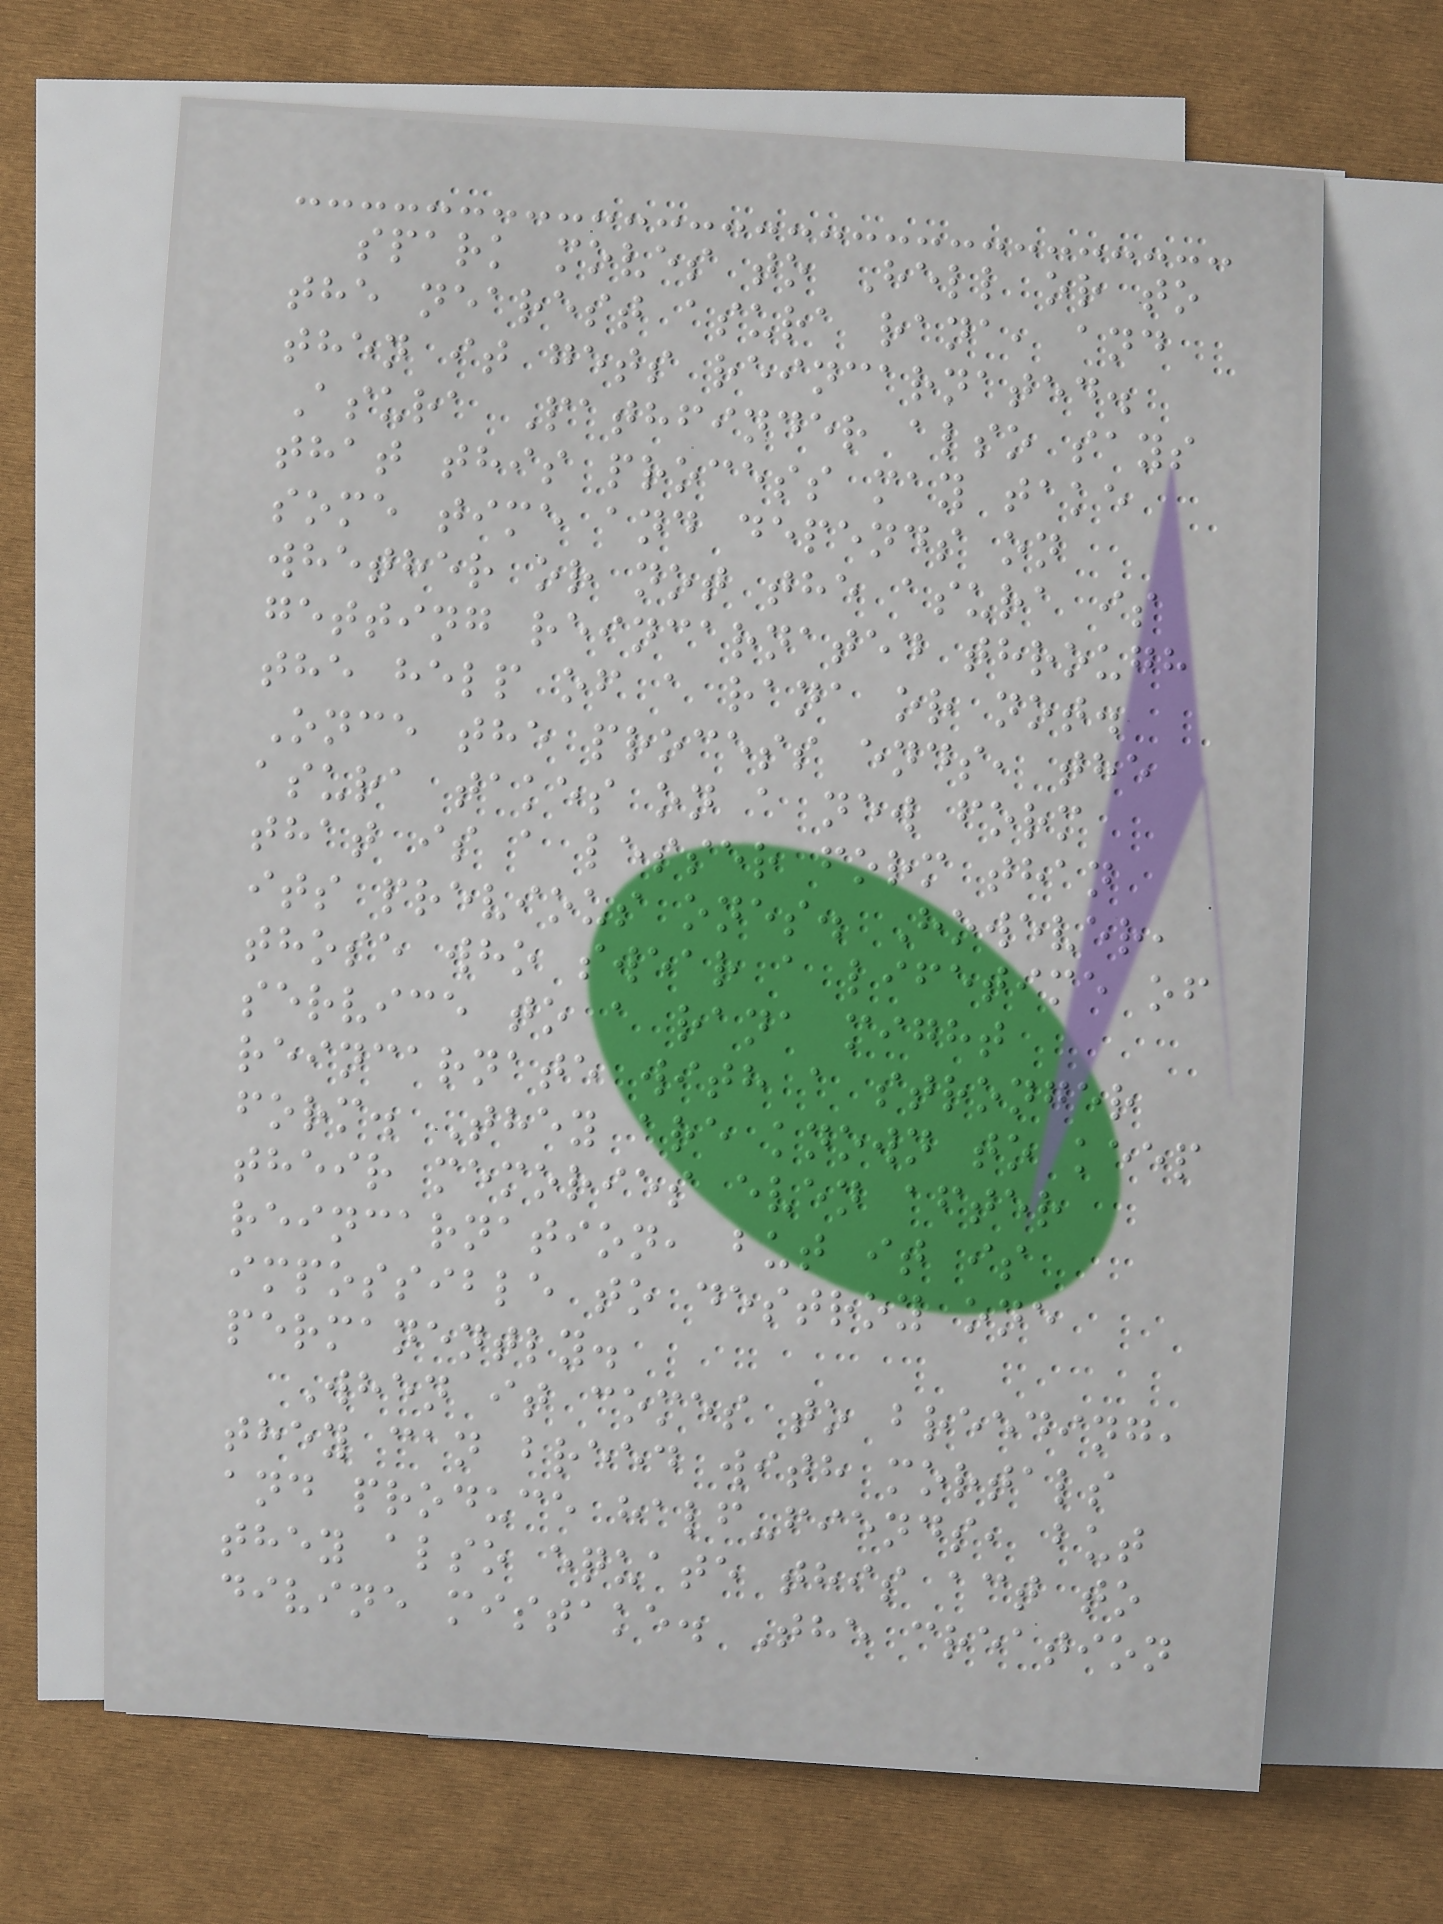spark moves to Hell or to
the nearest asura rana, and
then it gets reincarnated.
Asura Pathfinder also says
that this process may take
some time and depends on
whether or not the asura is
getting reincarnated through
the help of a rana or not.
Once the process ends, the
asura takes on a new form
that is a lesser form than
its previous ones. However,
those who swear a lifetime of
service to a rana might
reincarnate with a stronger
form. They are known to keep
their memories even after
reincarnation, but it is
impossible to destroy one
permanently.
When it comes to breeding,
they can breed with mortals
and produce half-fiends, but
they also equate this act to
divine mistake. The creation
